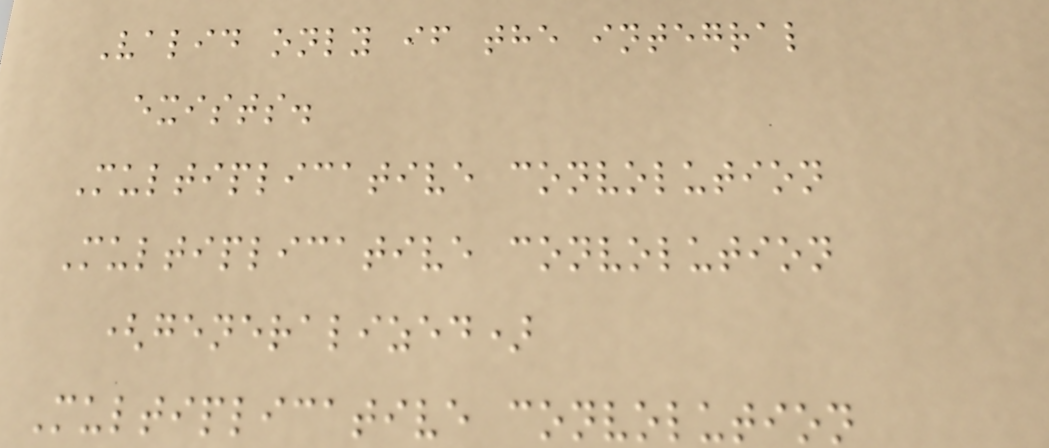Valid only if the integral
exists.
Multiplicative convolution
Multiplicative convolution
(generalized)
Multiplicative convolution
